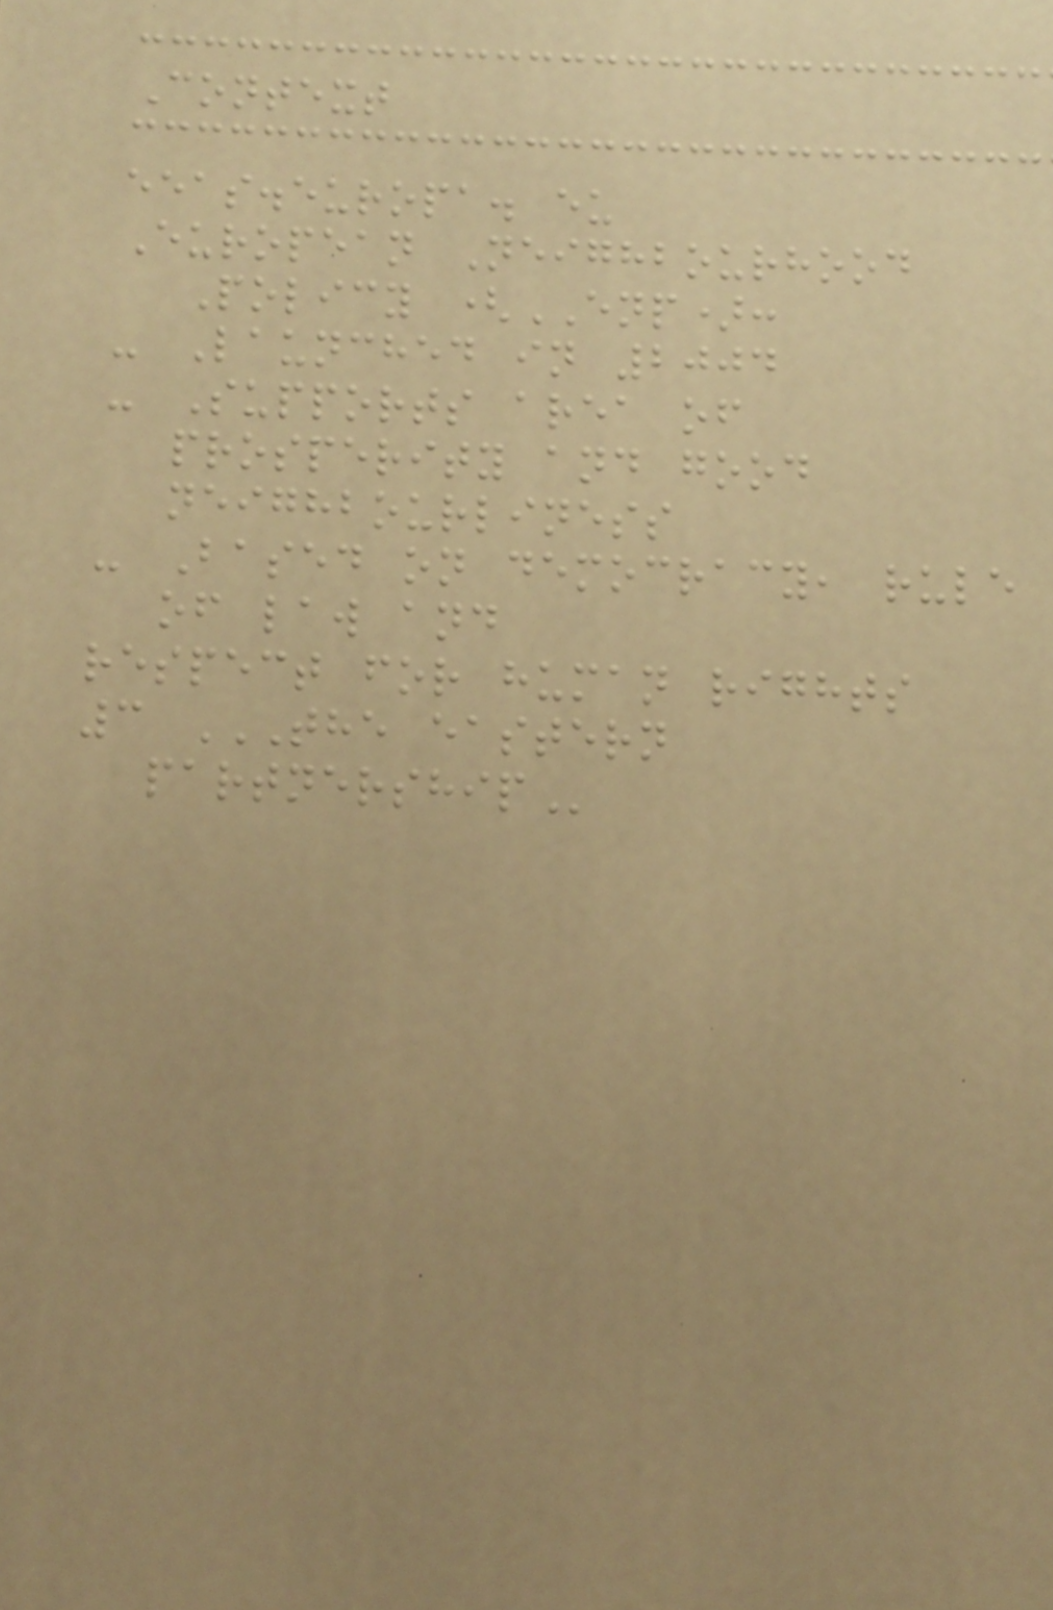Context
eeas.europa. eu
European Neighbourhood
Policy (ENP):
- Launched in 2004
- Supports area of
prosperity and good
neighbourliness
- Based on democracy, rule
of law and
respect for human rights
3 THE EASTERN
PARTNERSHIP
